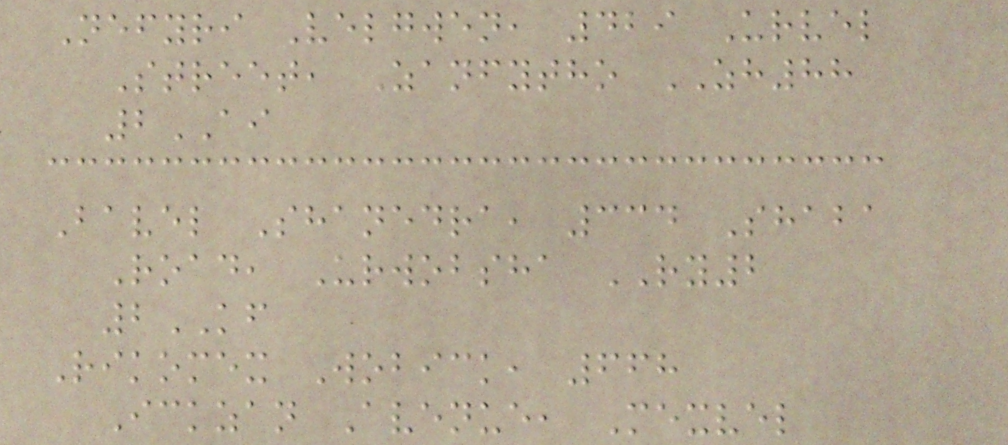Nefyri Velgwen, 429 Urvel
Street, Zanfytho ZH88
2AI
Bavel Shanedra, 334 Shaba
Road, Urwobsha RY2
2KF
Rikomex Wobick, 668
Ickzan Avenue, Mexvel
